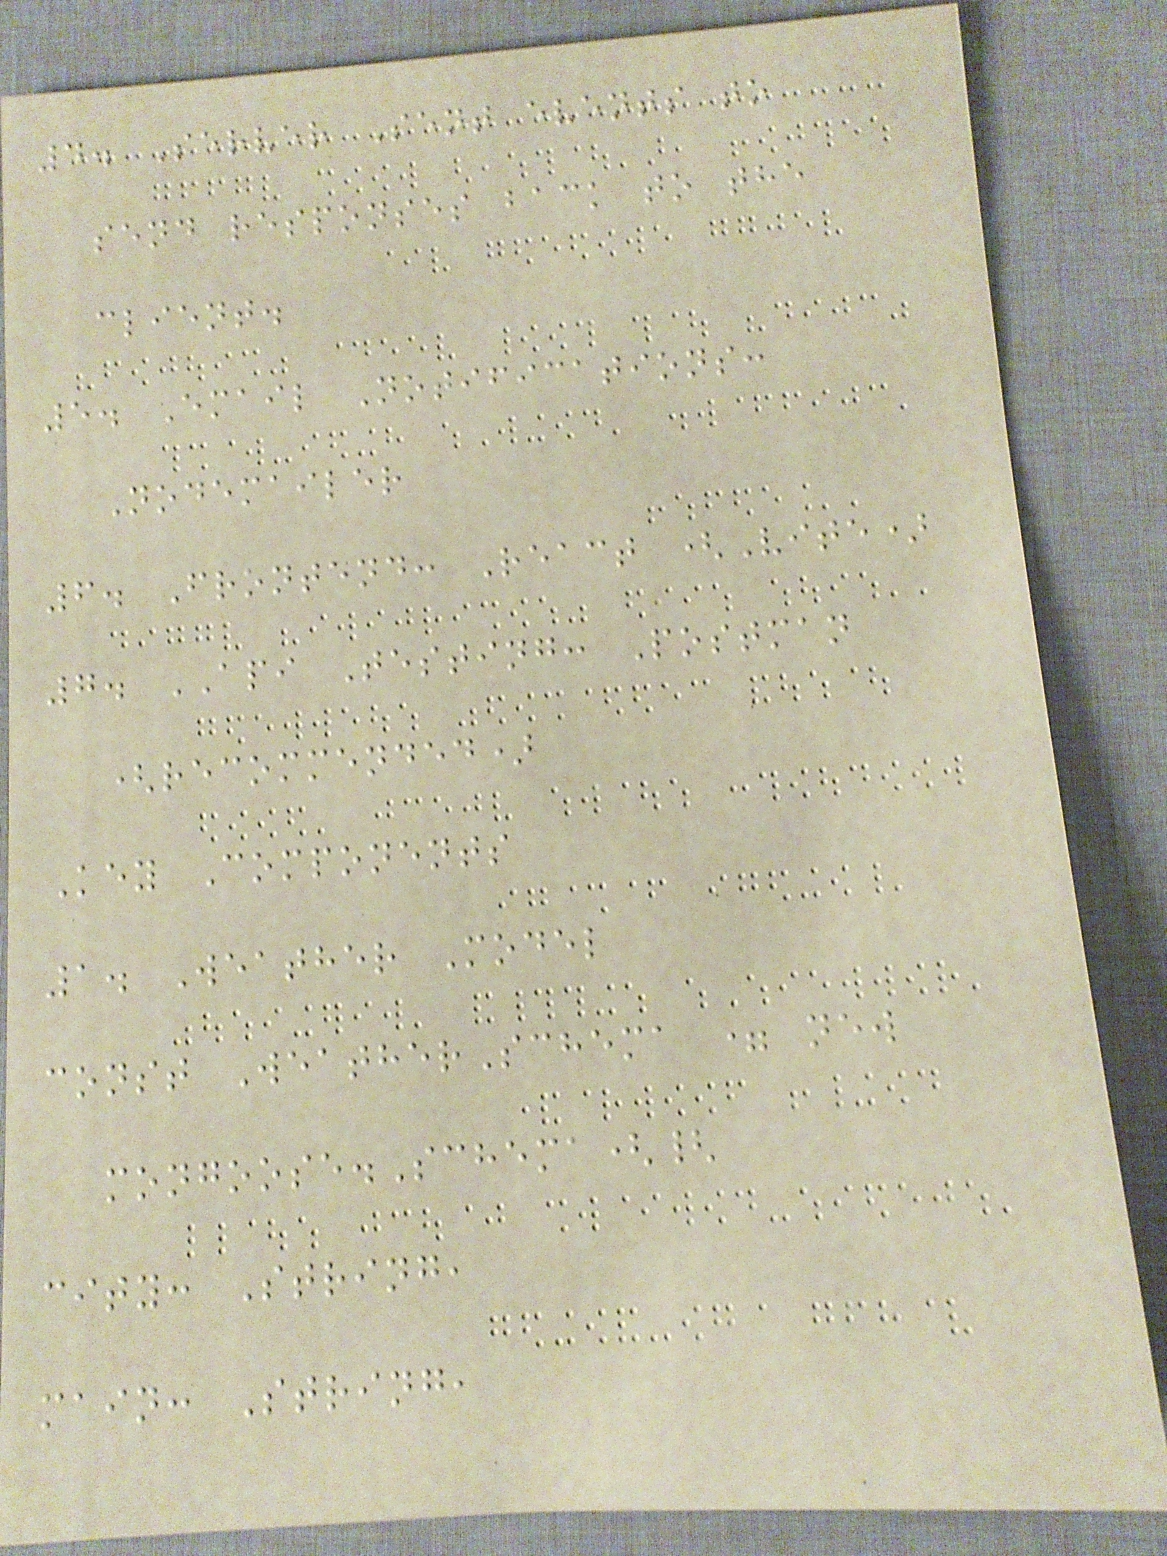4. Server Sent events to
send responses back to the
client.
5. Email Notifications:
Nodemailer
6. Frontend: React (Vite)
7. API Testing: Postman
(recommended)
Key Components
1. Weather Model
const WeatherSchema = new
mongoose.Schema({
city: String,
main: String,
